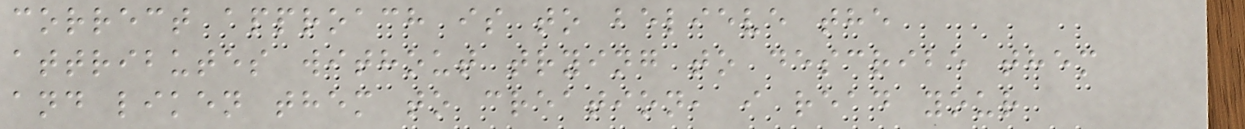correct approach is to believe the
attributes without trying to describe them
and liken them to creation, i read your
